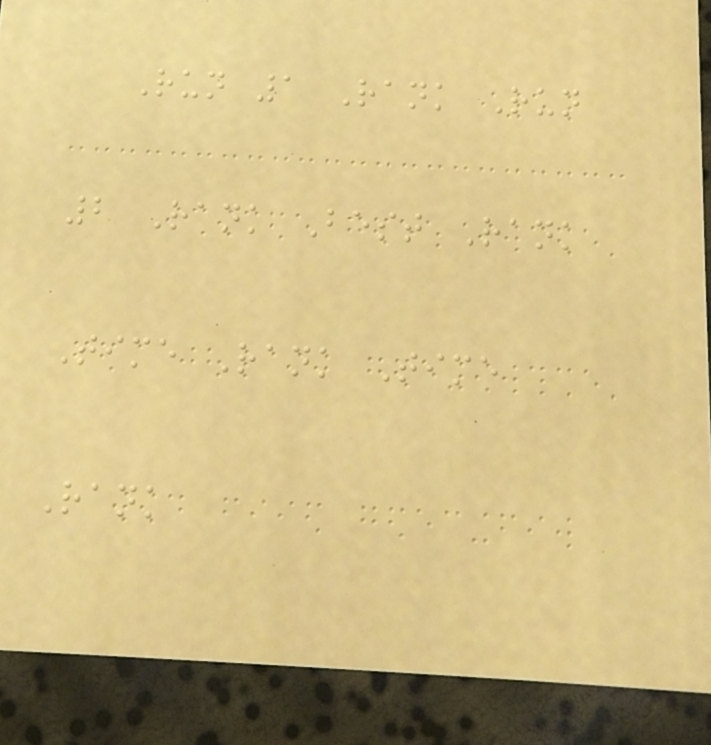Run 1 Rank Run
2 Rank Best Rank
Time Rank Time
Rank
